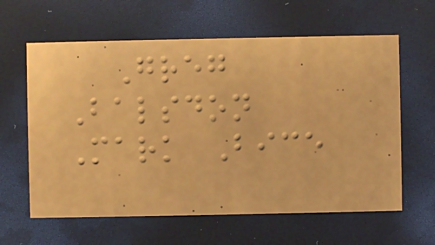Greg
Balsdon
Mark Bice
